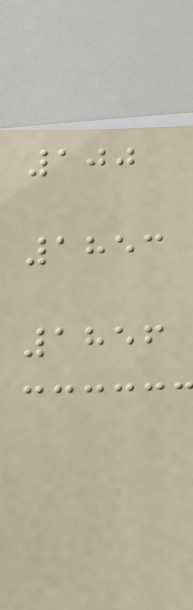100
1853
1856
